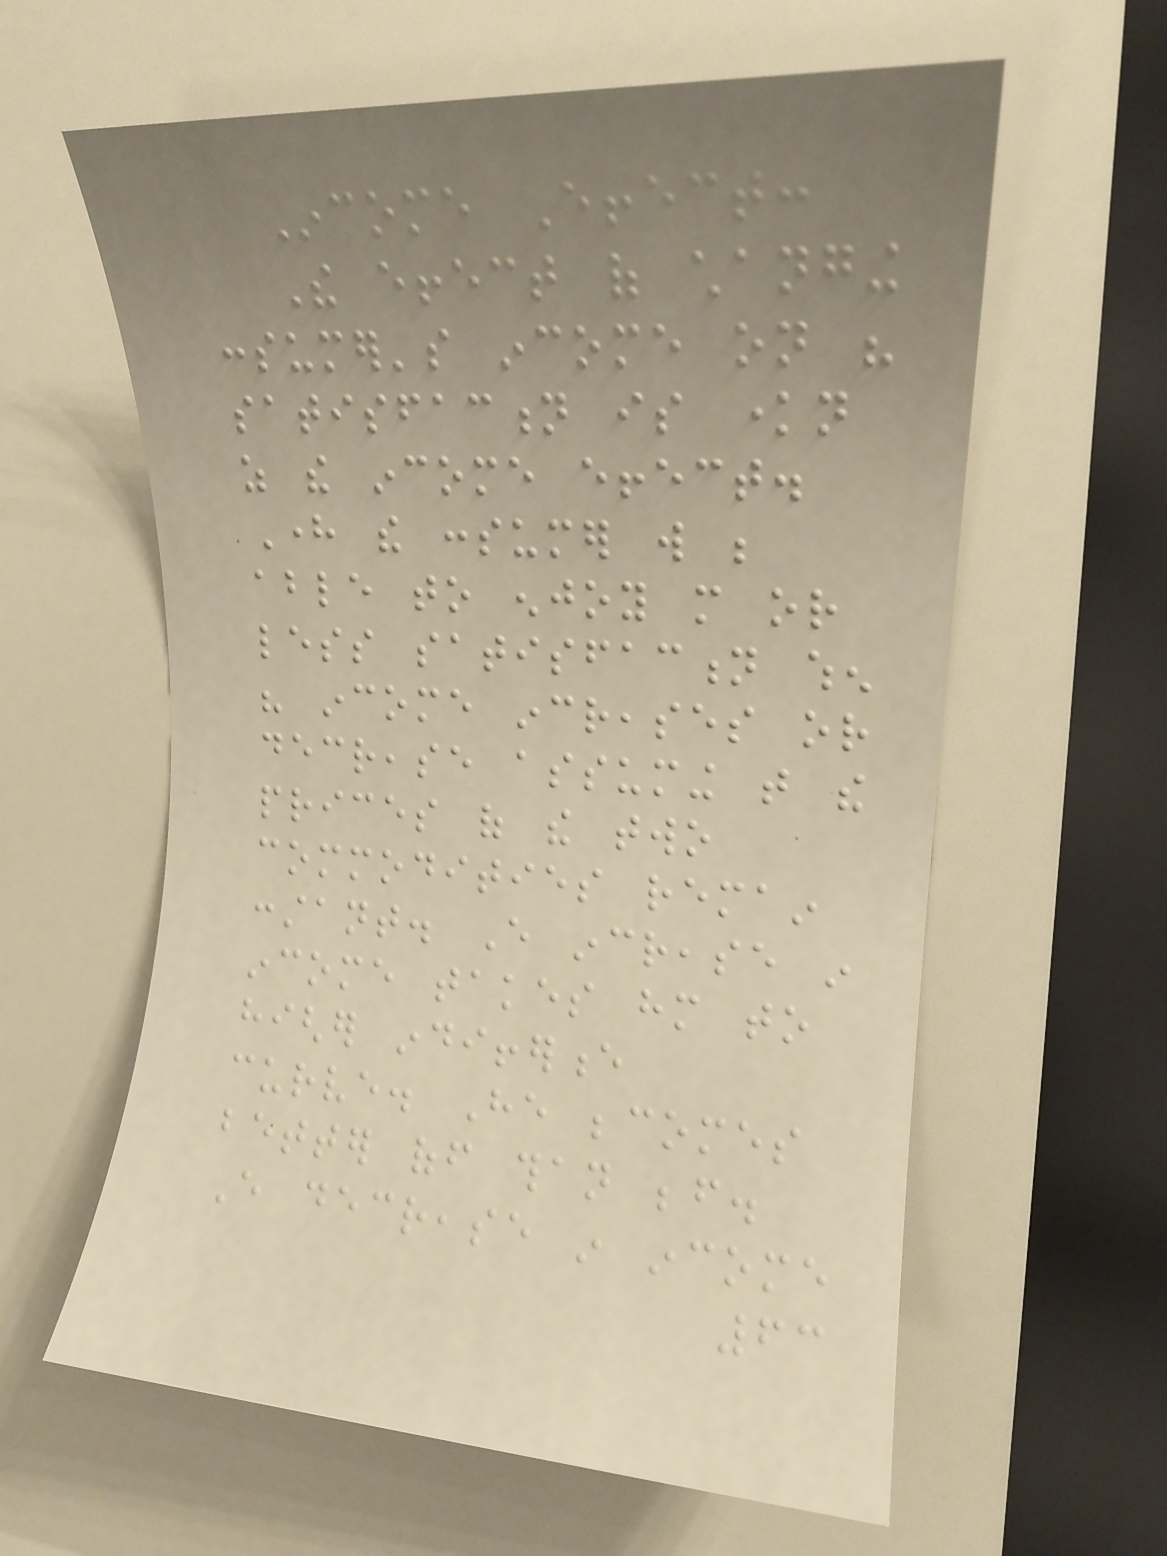Income Effect:
The effect of changing
consumer's income on his
satisfaction is known
as the income effect.
Here the consumer will be
able to enjoy more or
less satisfaction when
his income increases or
decrease assuming that the
prices of the two
commodities remain
constant. Every increase in
income takes him to
higher indifference
curve. He becomes
better off than before.
Every decrease in income
63
